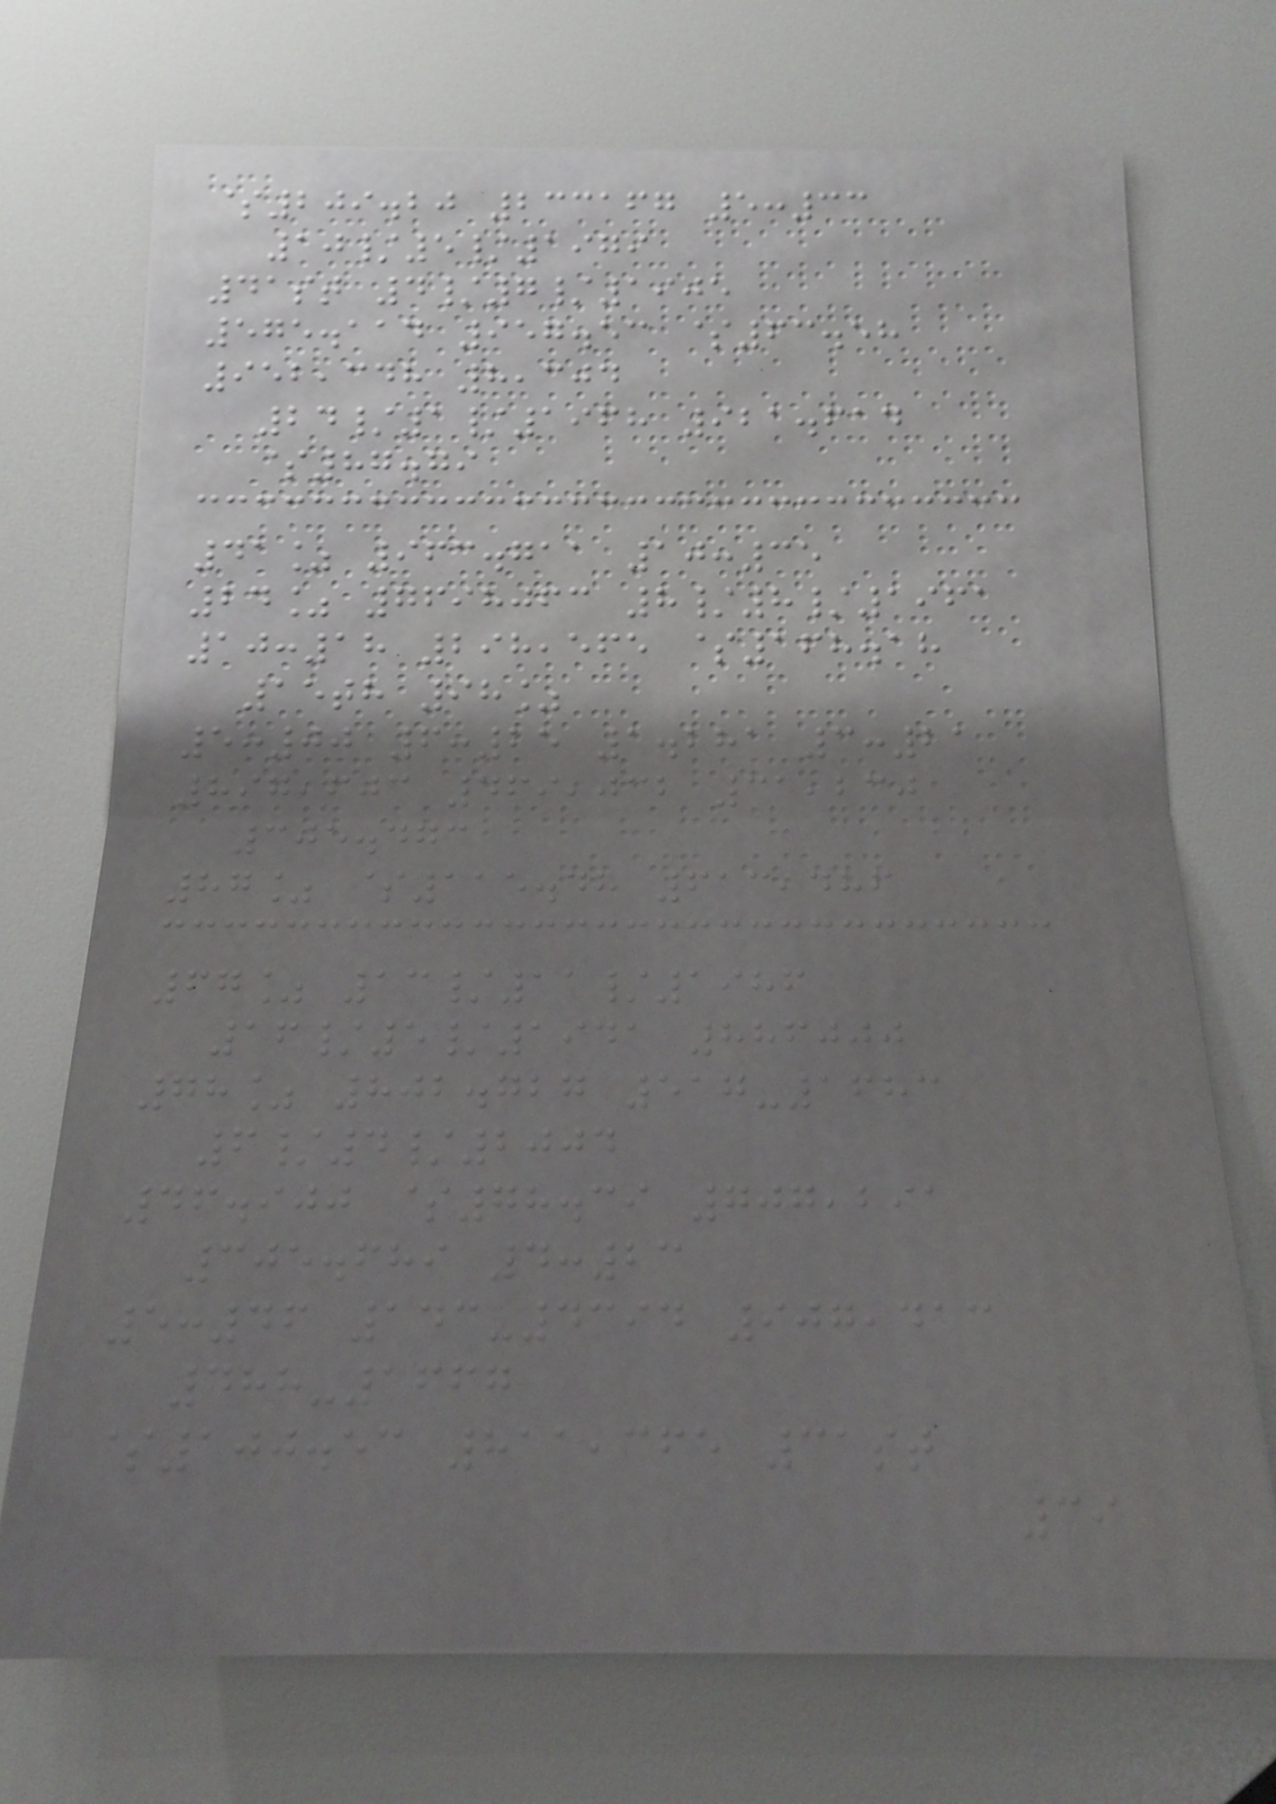$209.20 233167 5:33
10/5/1979
41st 4/7/1905
575.114 957.53 $63.58
952,348 8,304
24/1/1968 921.614
$87.79
41% 963.711 10:35
24% 7698063 8/8/1961
10:18 298,565 $168.18
15th 98%
5:00 6:25 1.281 3:21
897,603 469,032 31,230
305.473
87% $115.48 613,486
67% 13/11/1986
16/5/1941 886000
78% 802.727 517-1683
6/4/2004
46.900 $78.39 707,291
305.689 4:23
5:46 143-4394 907,413
488-1667
$100.53 811,365 31st
39
